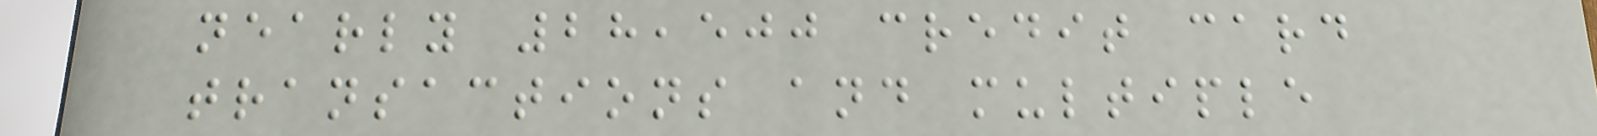nearly 28,500 credit card
transactions and multiple
